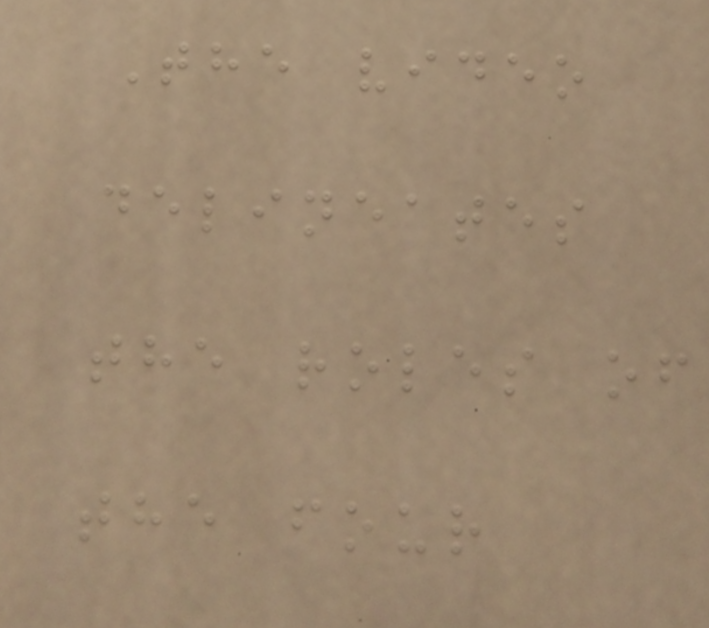The video
delineates
the roles of
the four
